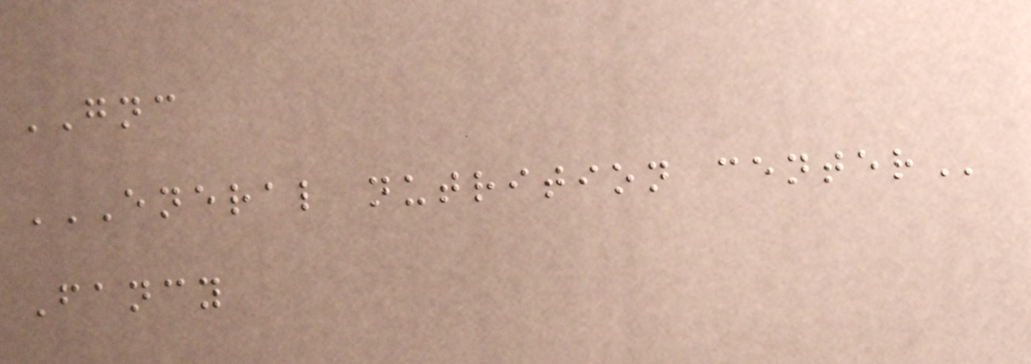GNC
ENERAL NUTRITION CENTER
Fancy
